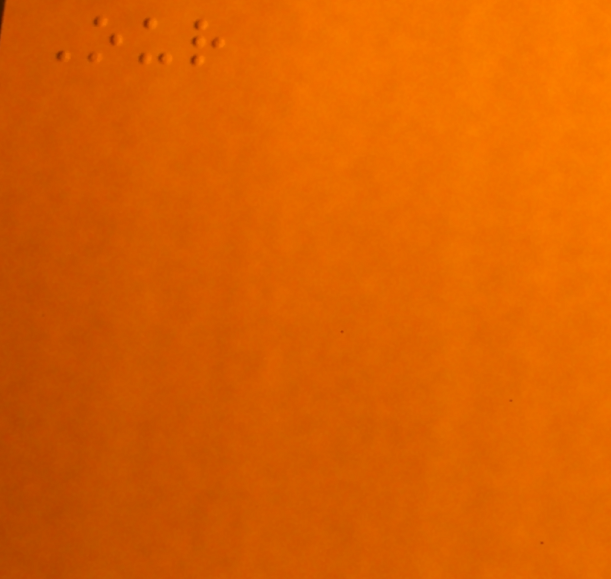Our
